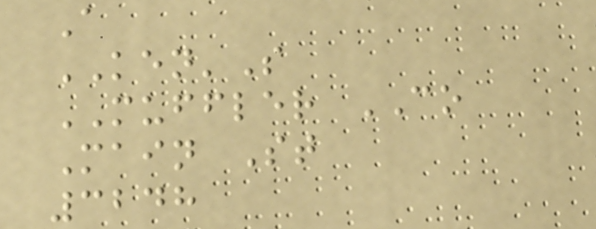A
KEN'S
MUFFLER CO
Main St
3248
